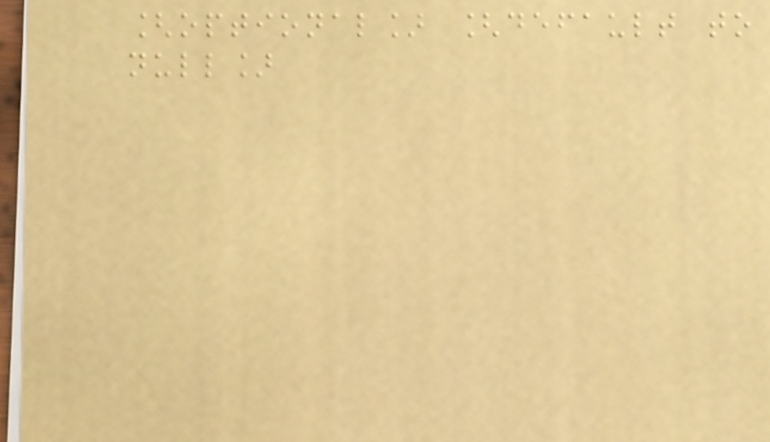[optional] [default to
null]
